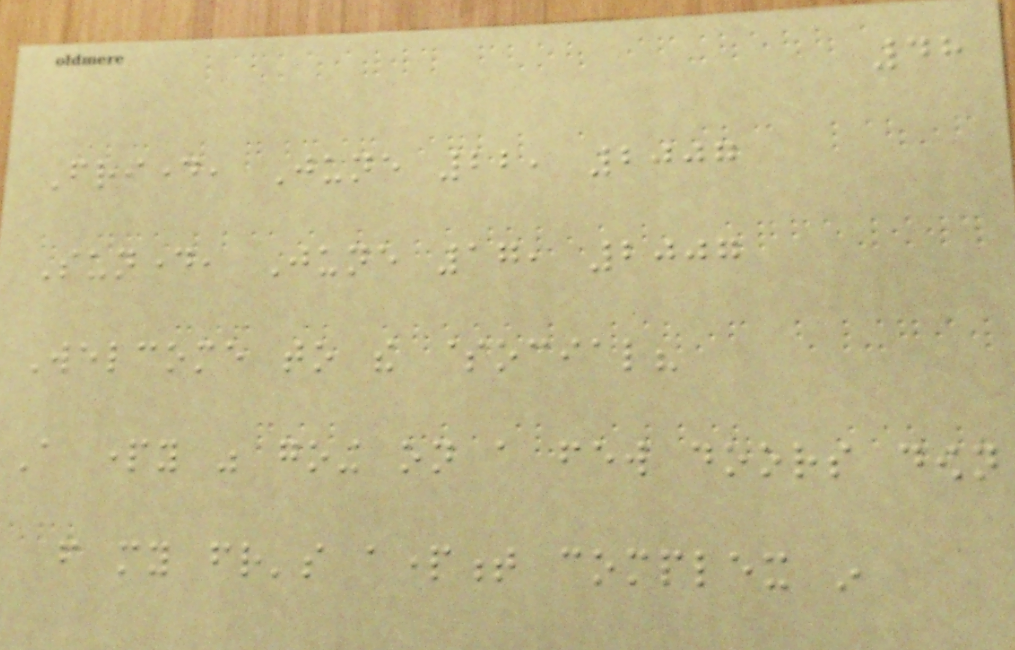48
Friday, June 22, 2007
Sunday, June 17, 2007
Welcome to the $ocial?
A party was going on a few doors down
from my friend's apartment complex in
